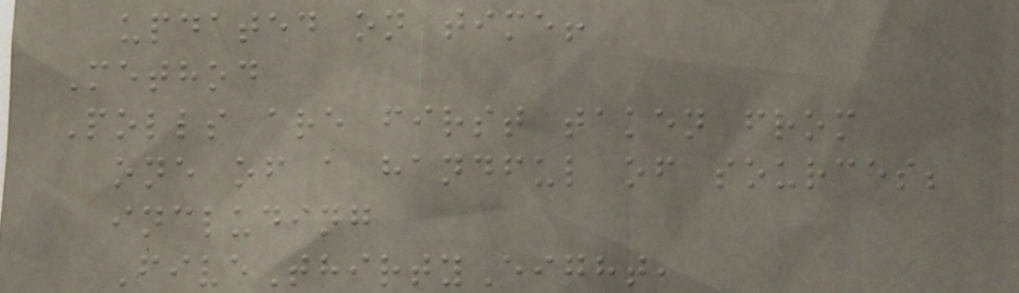updated on time!
Method
Polls are first taken from
one of a handful of sources;
including
FiveThirtyEight,
